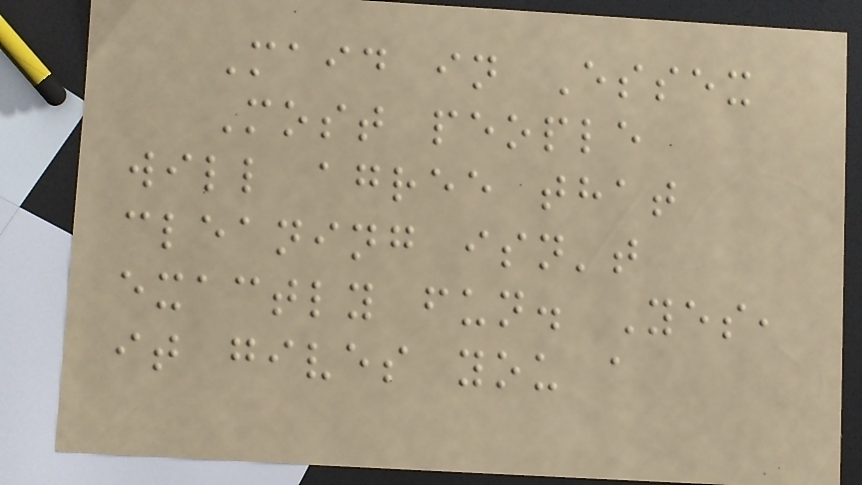Maid in Essex
Most people
will agree that
cleaning isn't
exactly fun. Yes,
it gives you a
